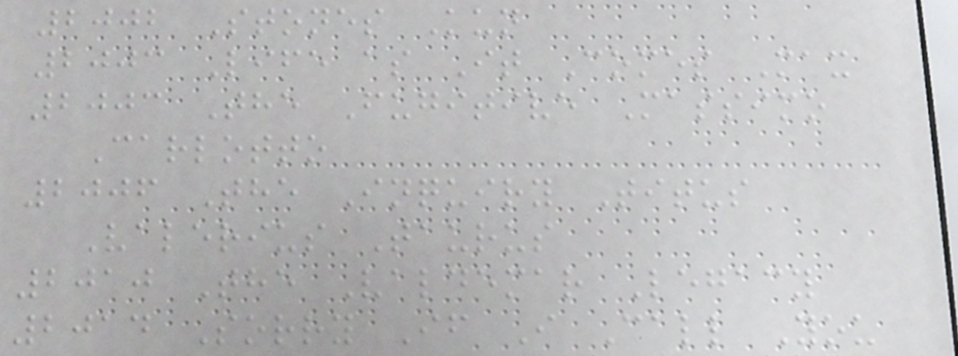2002 Stones Kun
2003 Life as It Comes Max
2003 The Fugitive Massimo
Carlotto
2006 The Inquiry Titus
Valerius Taurus
2010 The Valdemar Legacy
2014 Sorry If I Call You
